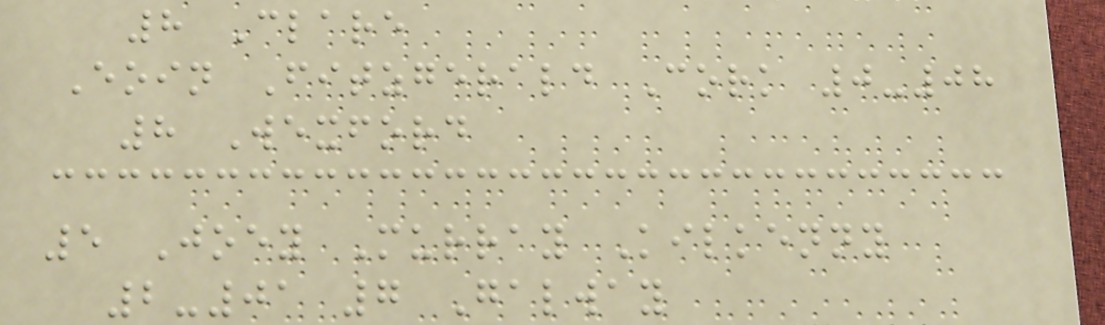8 Clare
Eoin Fitzgerald Cork 0-08
8 Wexford
5 Joey Murray Kilkenny
2-01 7 Galway
